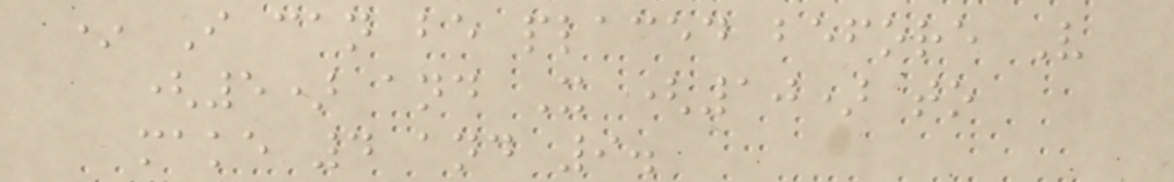* I can be placed before V
(5) and X (10) to
make 4 and 9.
